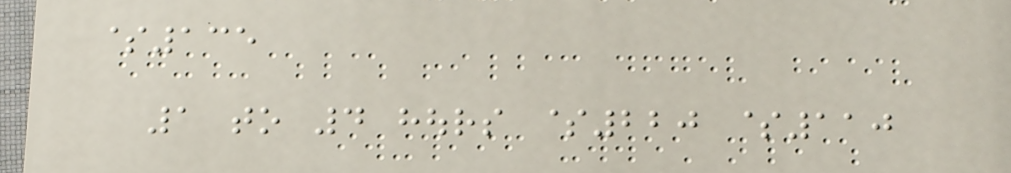$135
1 to 4 hours $220 $110
